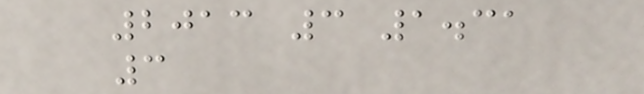2013 3 1.31
3
